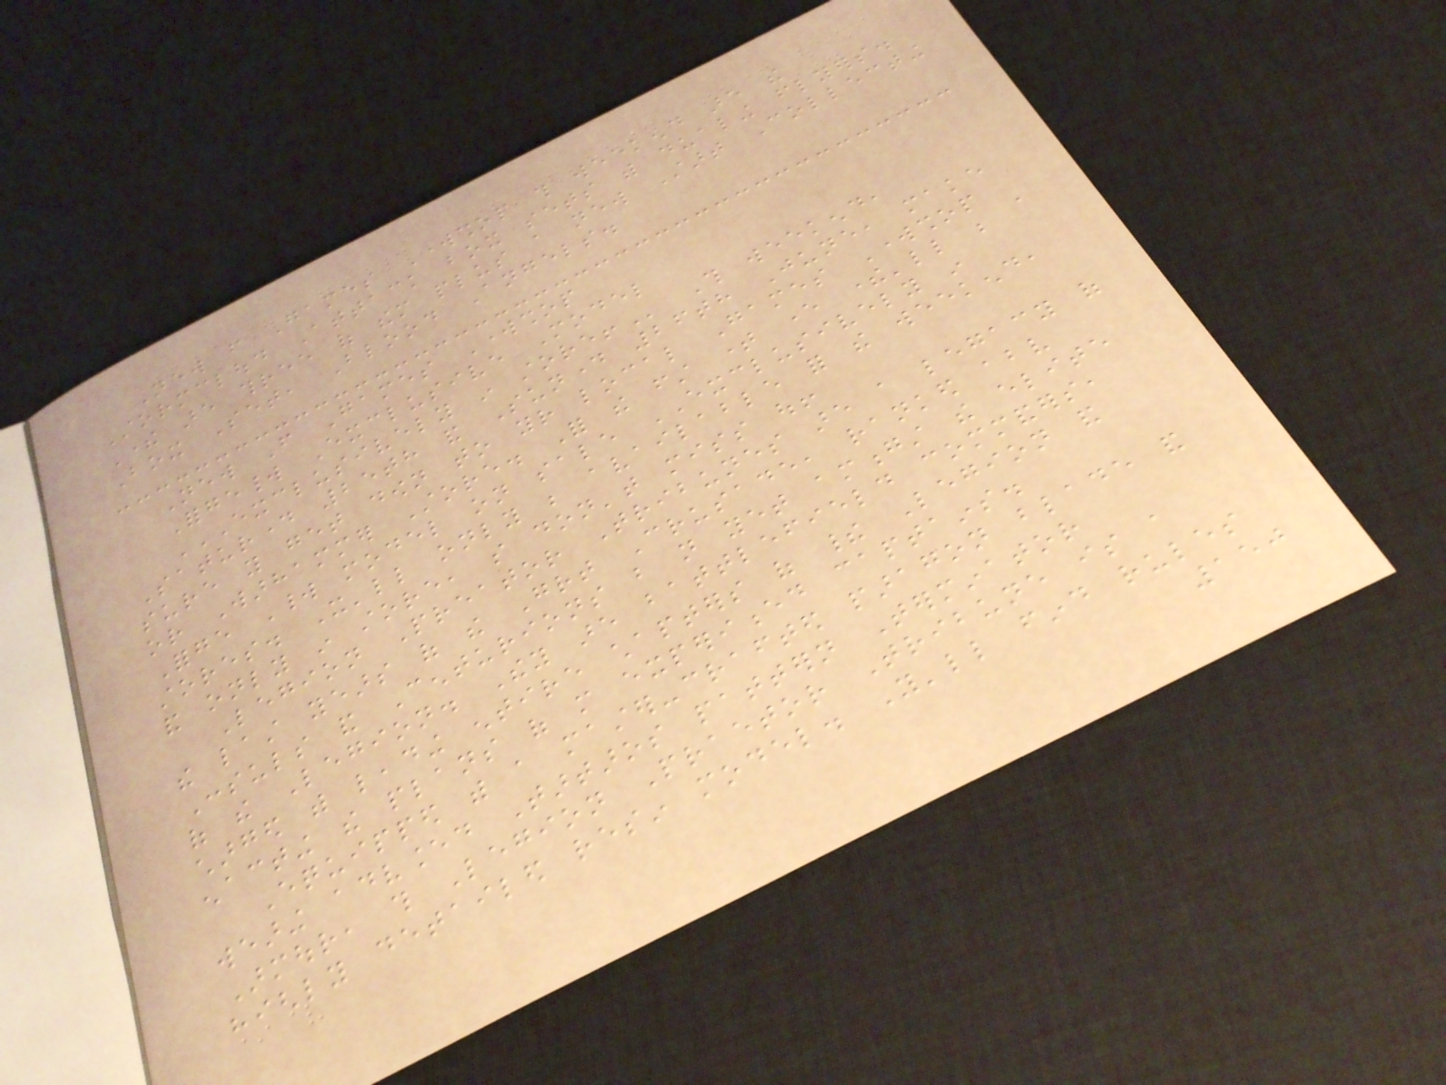New from Games Workshop this weekend are the
Stormcloud Attack box sets with dualing flyers.
There are three of them plus a new Start Collecting
Box Set, Blood Angels.
New From Games Workshop
Forgeworld Exclusive Model
EXCLUSIVELY IN STORE! This weekend,
Saturday 25th and Sunday 26th June, make
sure you get down to your local Games Workshop
or Warhammer Store. For the first time ever there'll be a
Forge World model on sale EXCLUSIVELY in
stores. It'll only be available for the weekend,
and only in store, so don't miss out!
Legion Preator Tribunes are a legacy of
the last years of the Great Crusade, ranked above
Consuls and Centurions but not yet amongst the elite
of the Legion. They are battlefield commanders,
charged with leading entire chapters of their Legion and
enacting the plans of more experienced captains.
Equipped with a master-crafted paragon blade and
wearing advanced Tartaros pattern Terminator
Armour, this Legion Praetor Tribune is a
highly detailed resin model. You'll find rules
150
